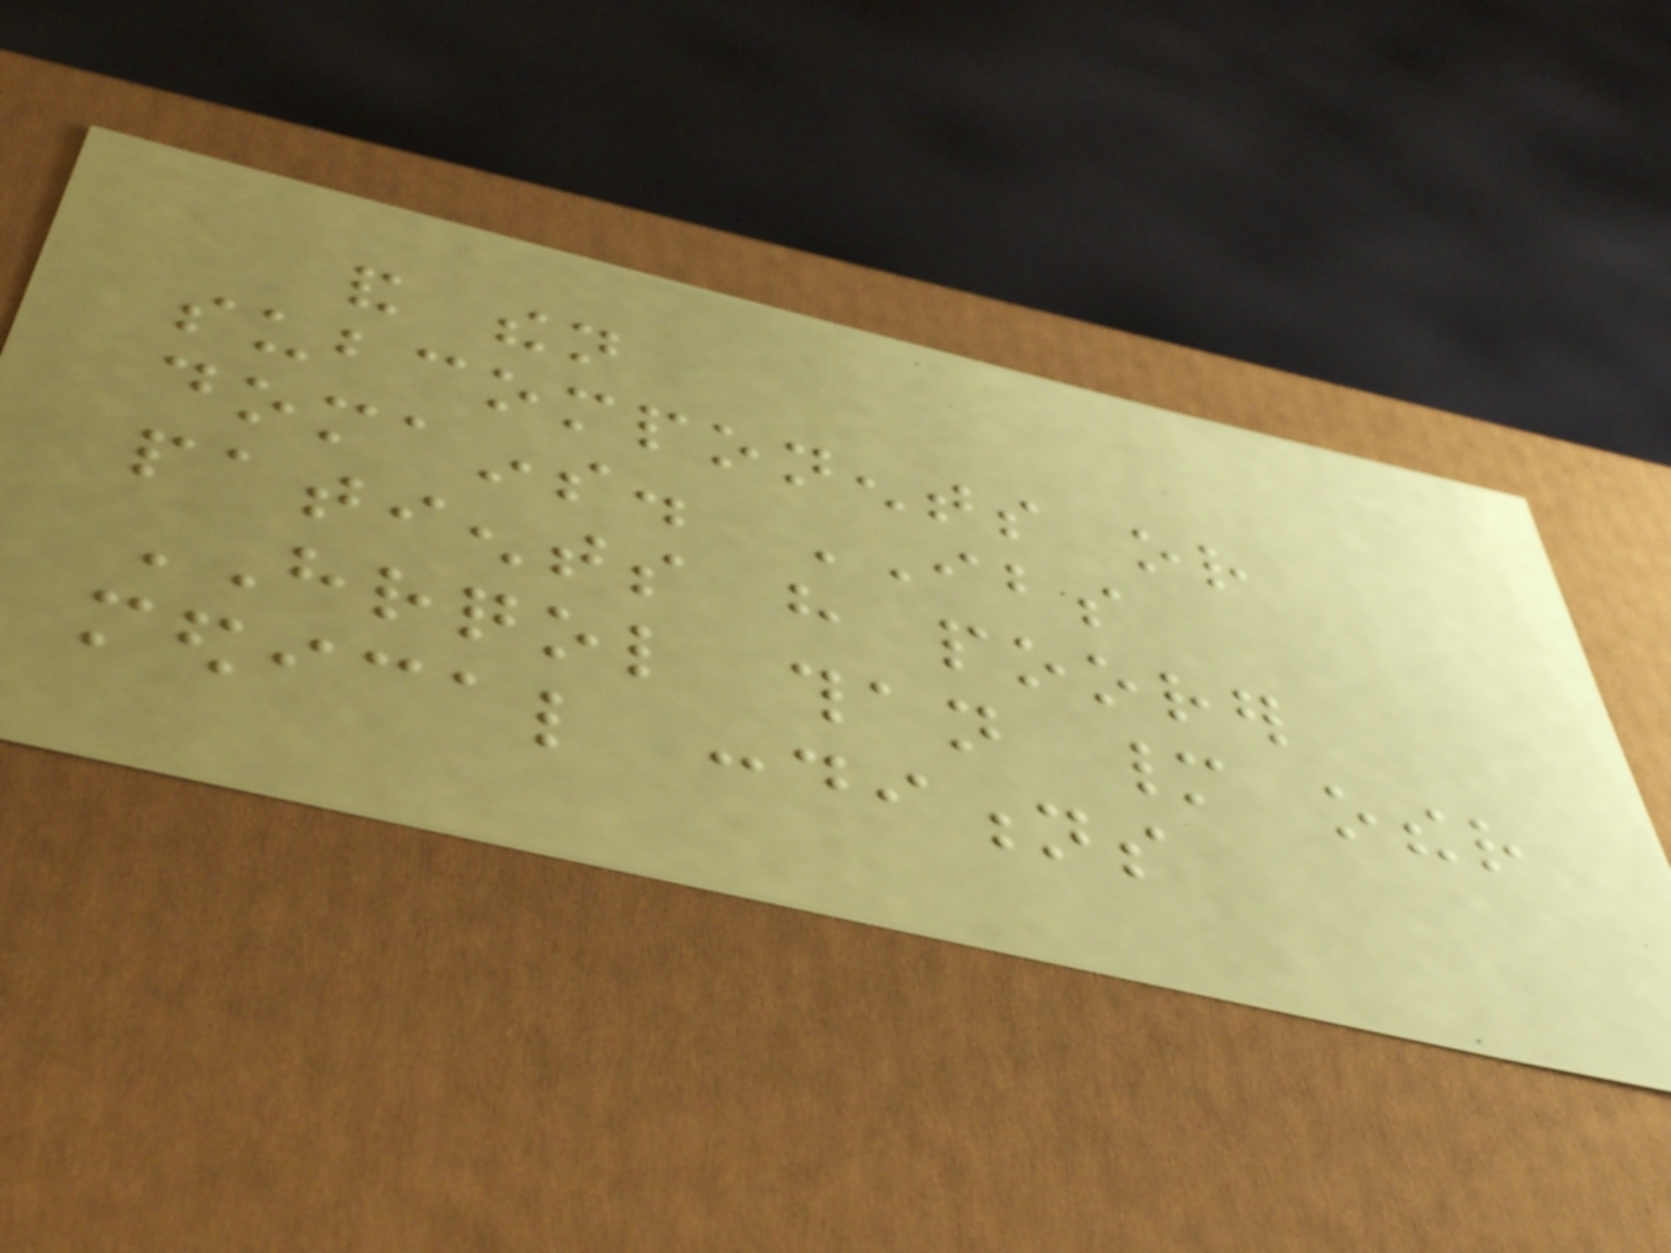and then
subcomponents or
domains. IBS
patients have poorer
HRQOL than many other
medical conditions
